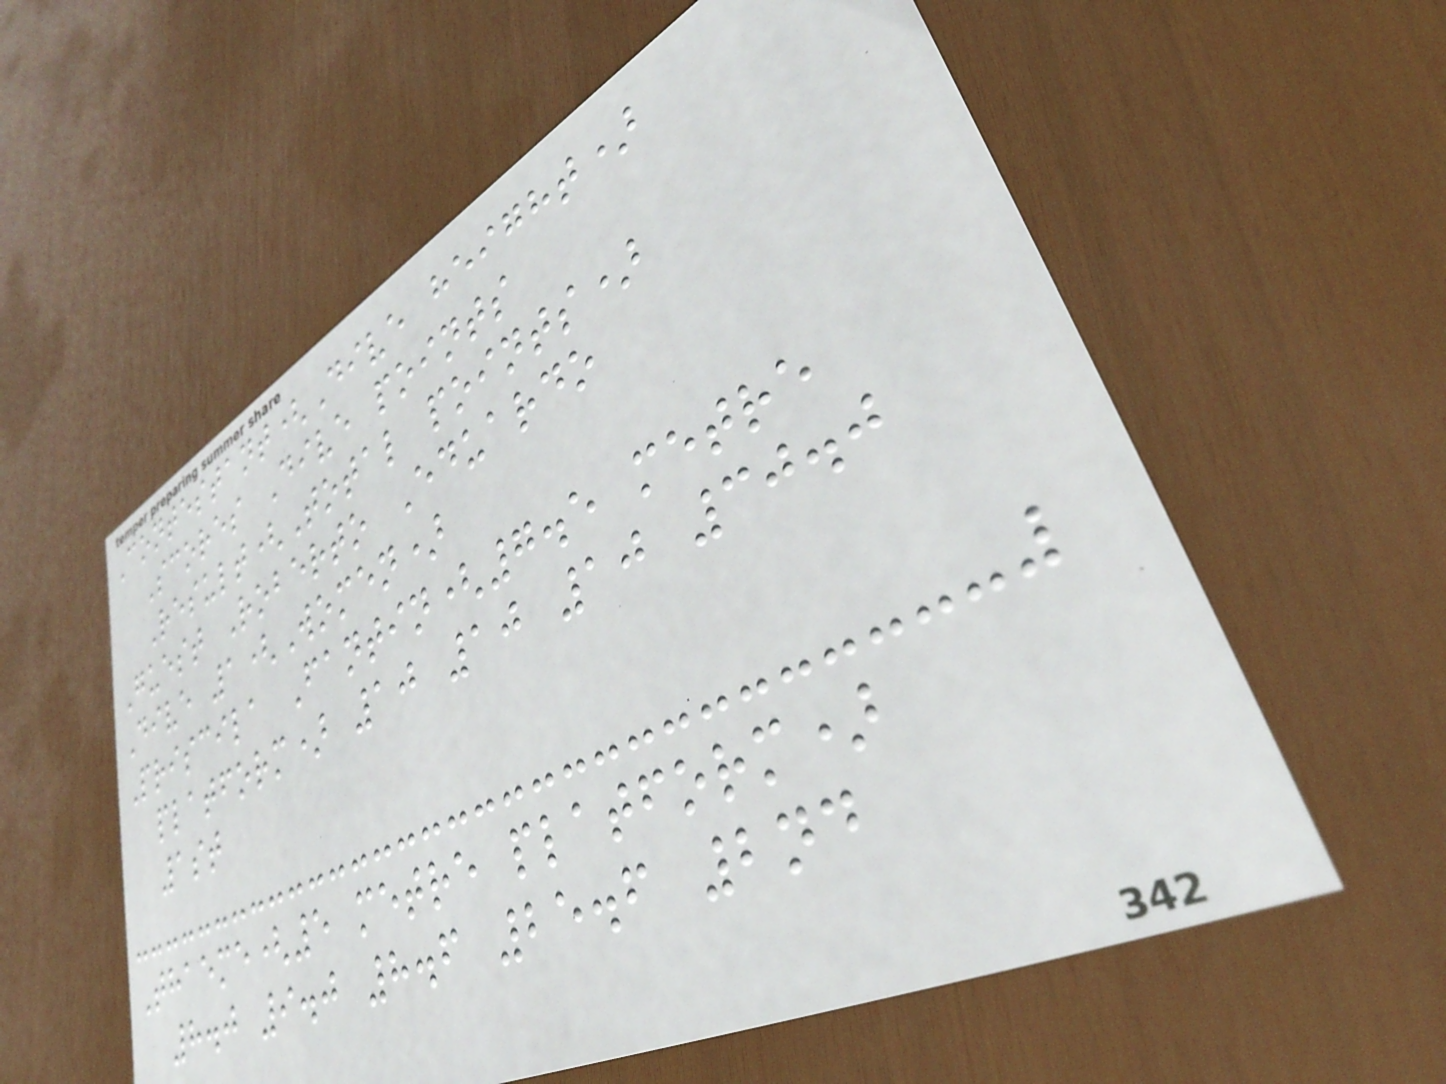Contestant(Dive height)
Scores Dive points
Result(Total points)
Guest Roberto Eduardo
Dive 1(Women)
Priscila Fantin(7.5 metre
platform) 10 10 10 30.0
1st
Thaeme(5 metre platform)
8.0 9.0 8.6 25.6 2nd
